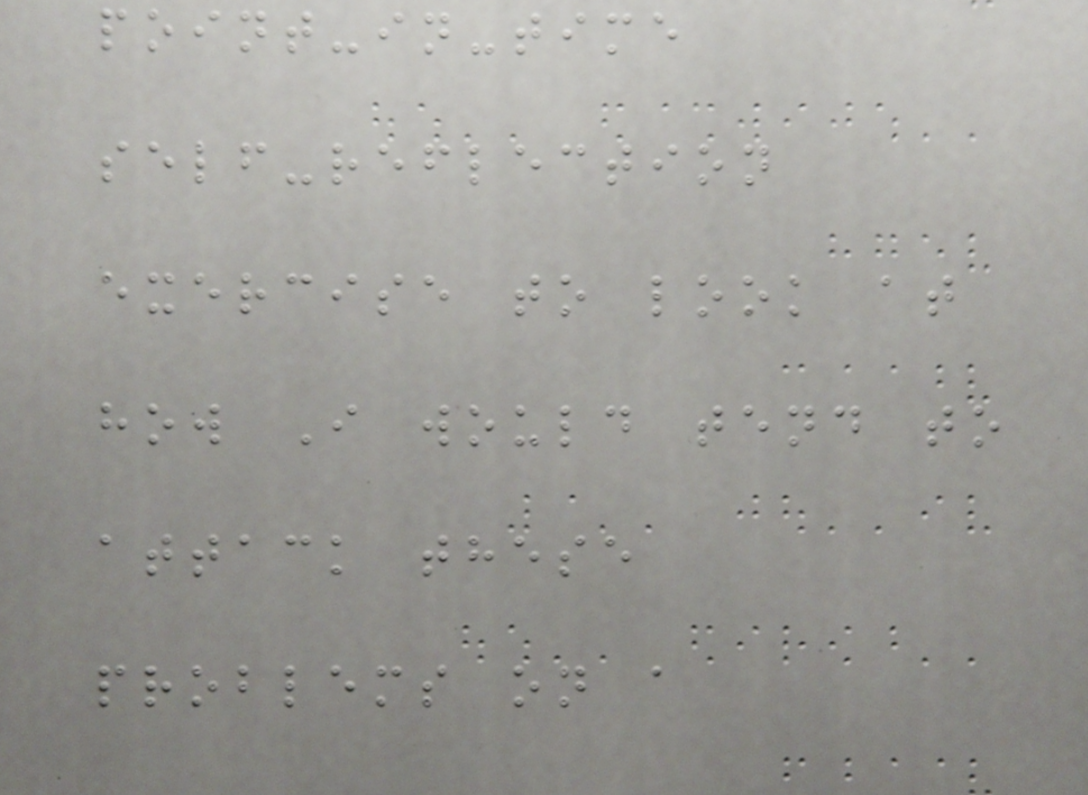point-in-time
self-reflection
exercise to look at
how I would tend to
attack these
problems on a
